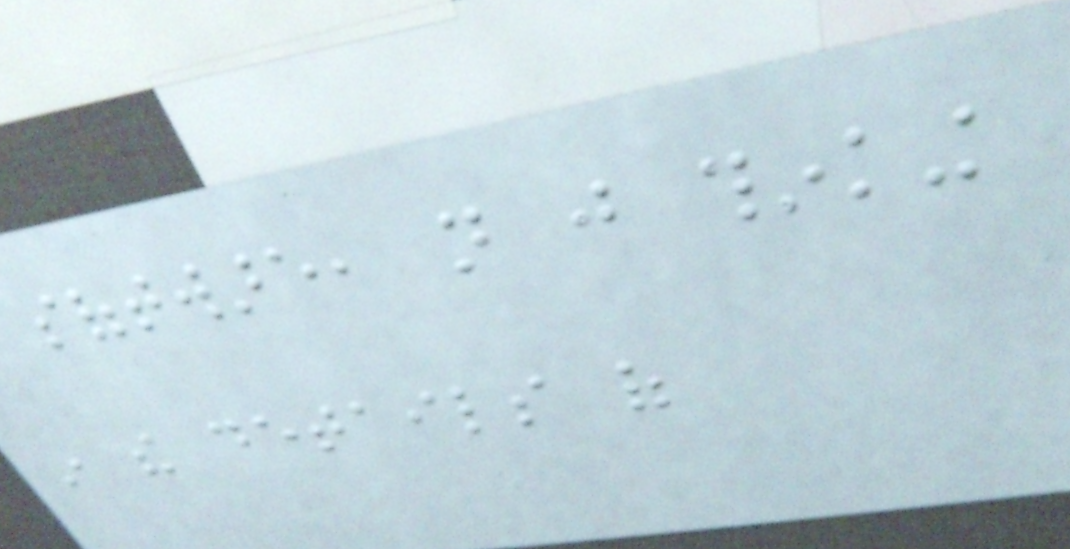software, not just thinking
in the details of
